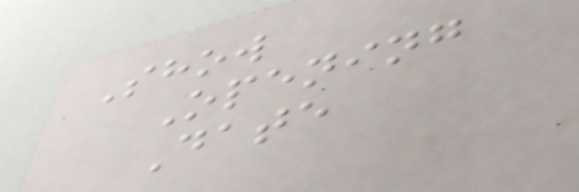Show
Opening
Date
